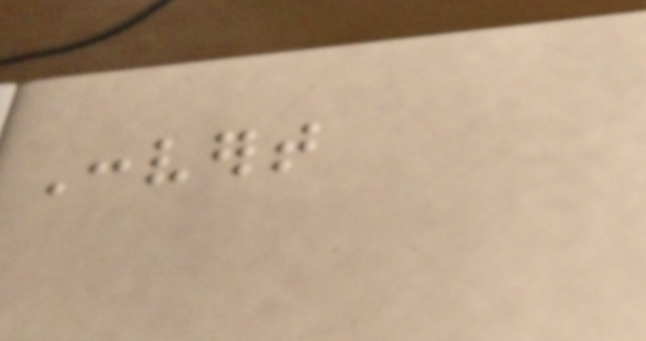Convert
